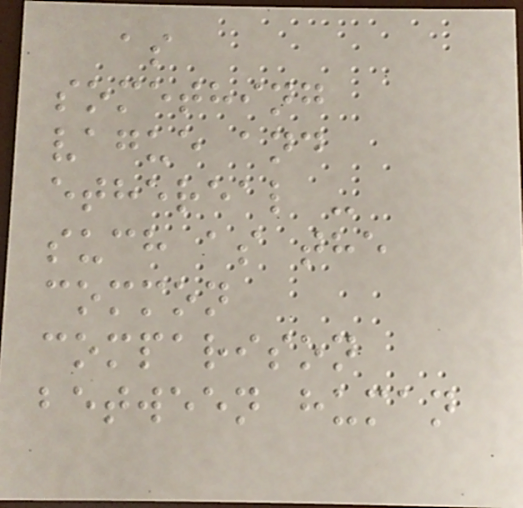as
something
vague and
ethereal -
such as the
common
comparison
between human
